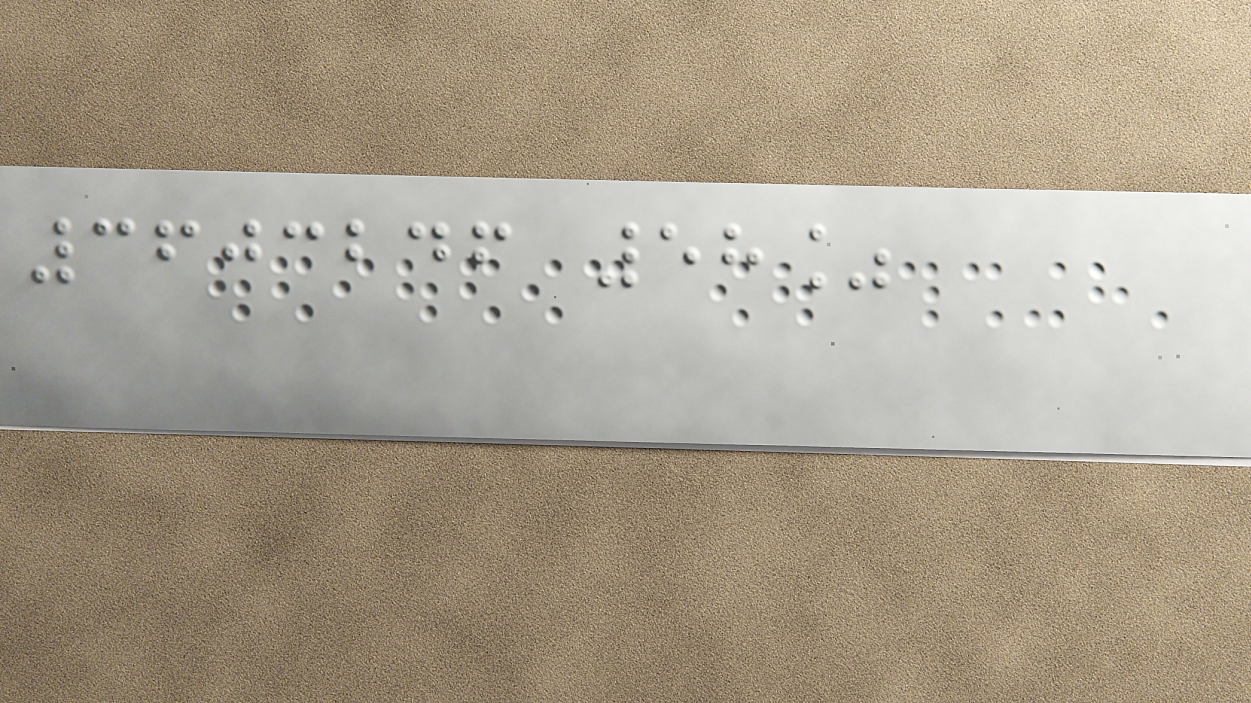3603246 58%
